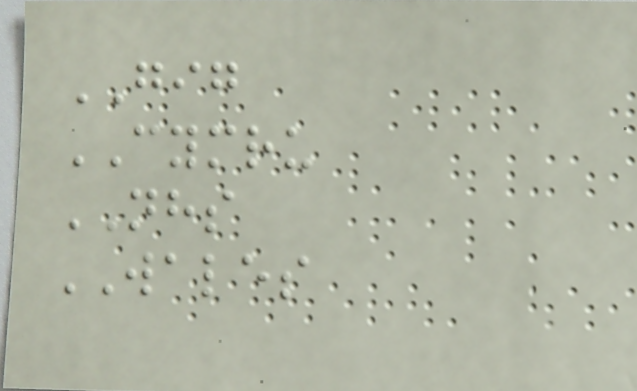GIG
CYMRU
NHS
WALES
